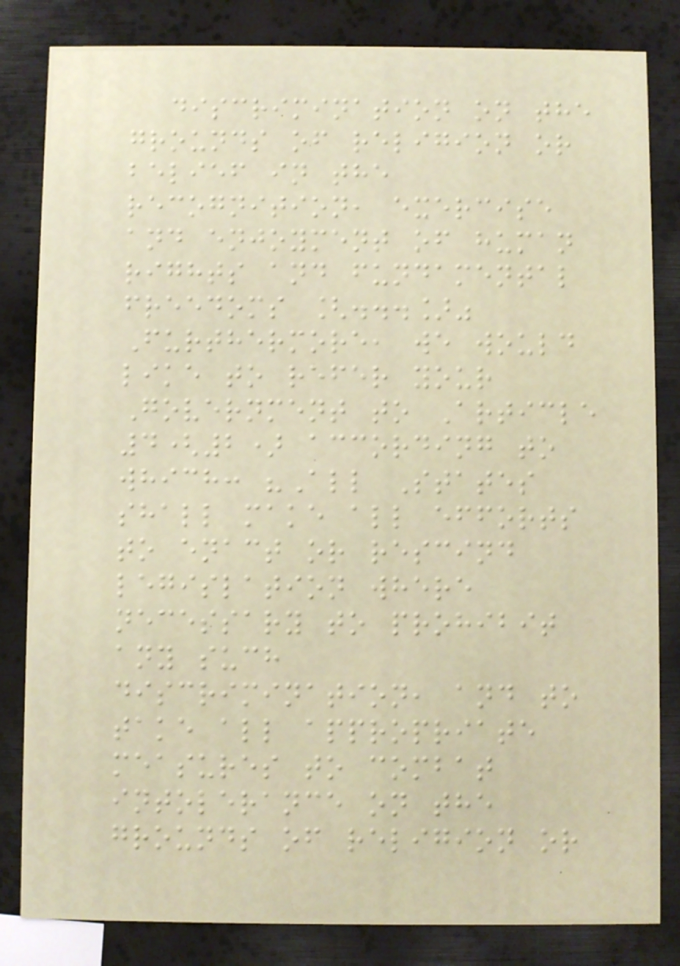discrimination on the
grounds of religion or
belief in the
recognition, exercise
and enjoyment of human
rights and fundamental
freedoms [...]"
Furthermore, we would
like to refer your
Government to Article
4(2) according to
which: "All States
shall make all efforts
to enact or rescind
legislation where
necessary to prohibit
any such
discrimination, and to
take all appropriate
measures to combat
intolerance on the
grounds of religion or
